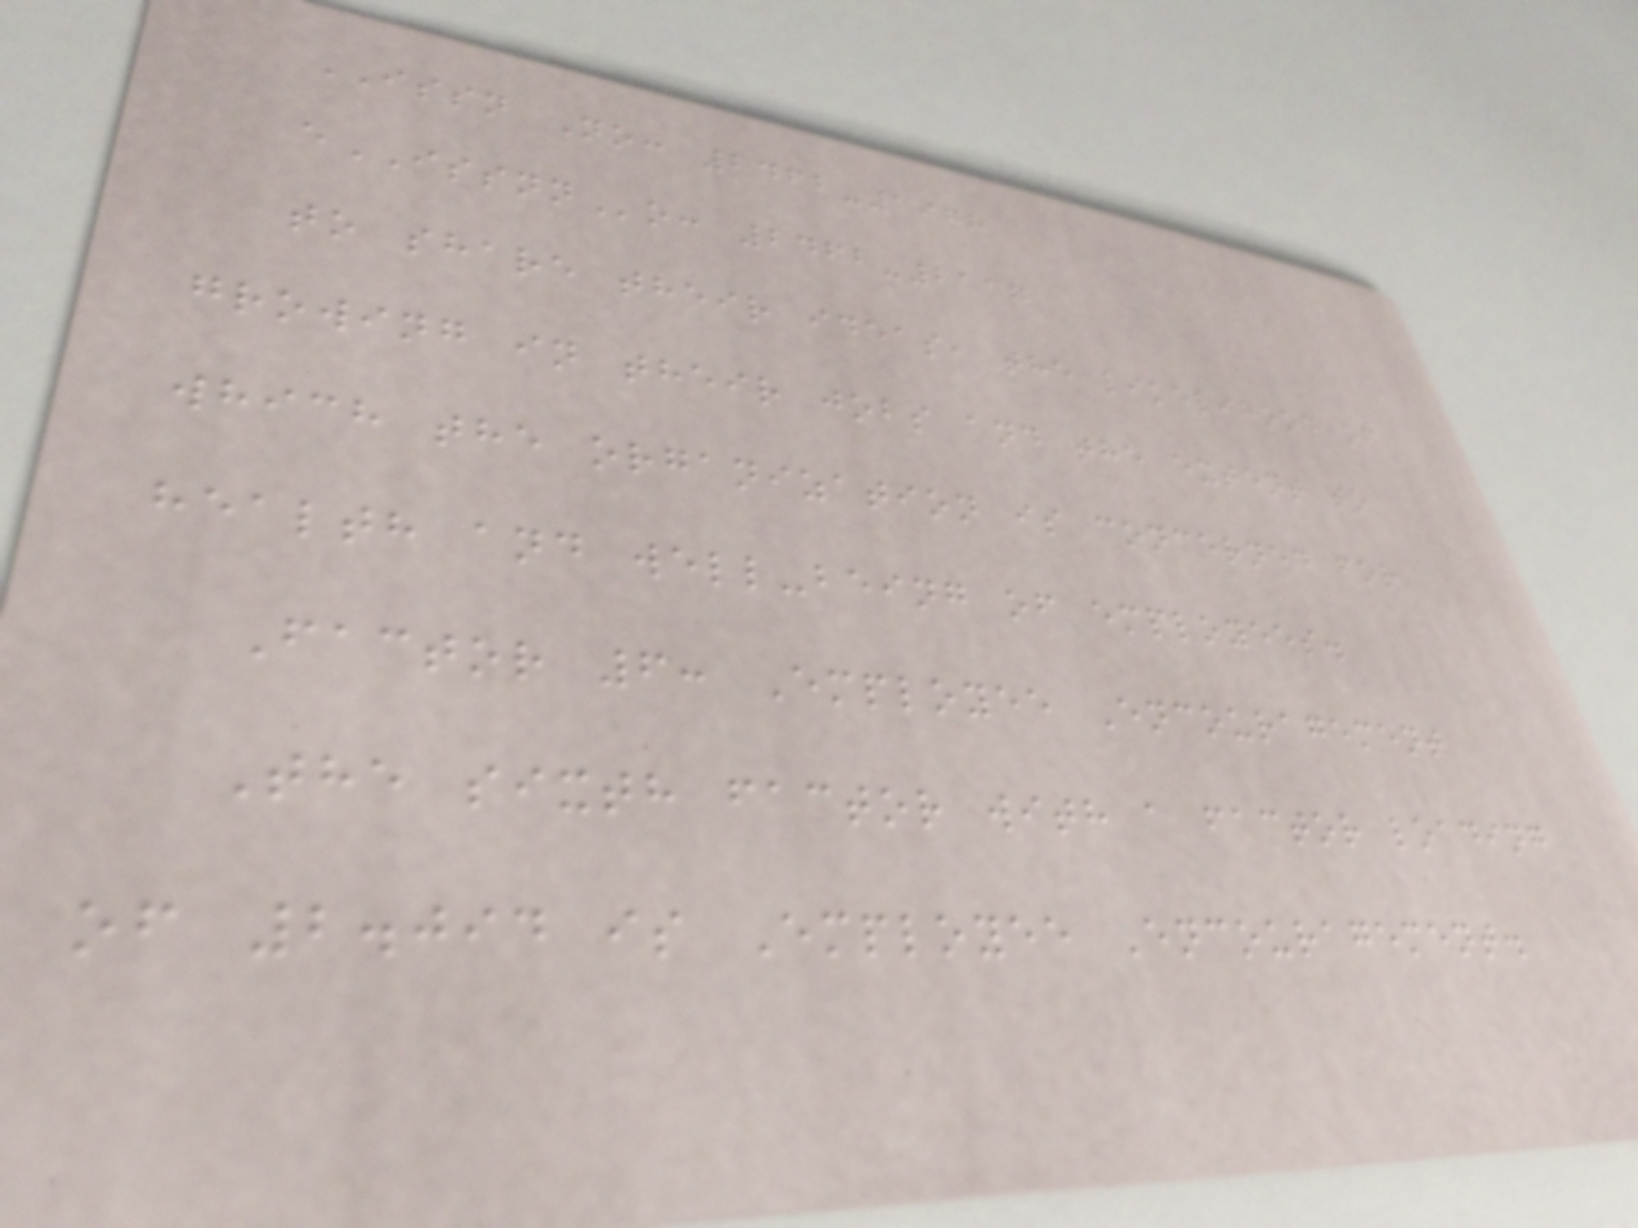ISSN No: 2462-1978
eISSNNo: 2462-2117
to share their ideas, the likelihood of
growing in their jobs and the extent to
which the organization is concerned for
health and well-being of employees.
Factor 6: Employee Encouragement
The sixth factor with a factor loading
of 2.094 is Employee Encouragement.
